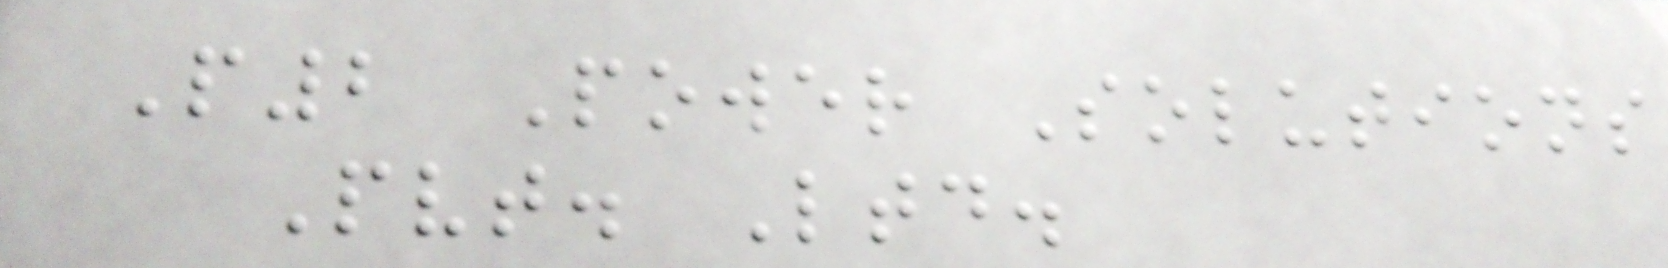P2 Power Solutions
Pvt. Ltd.
